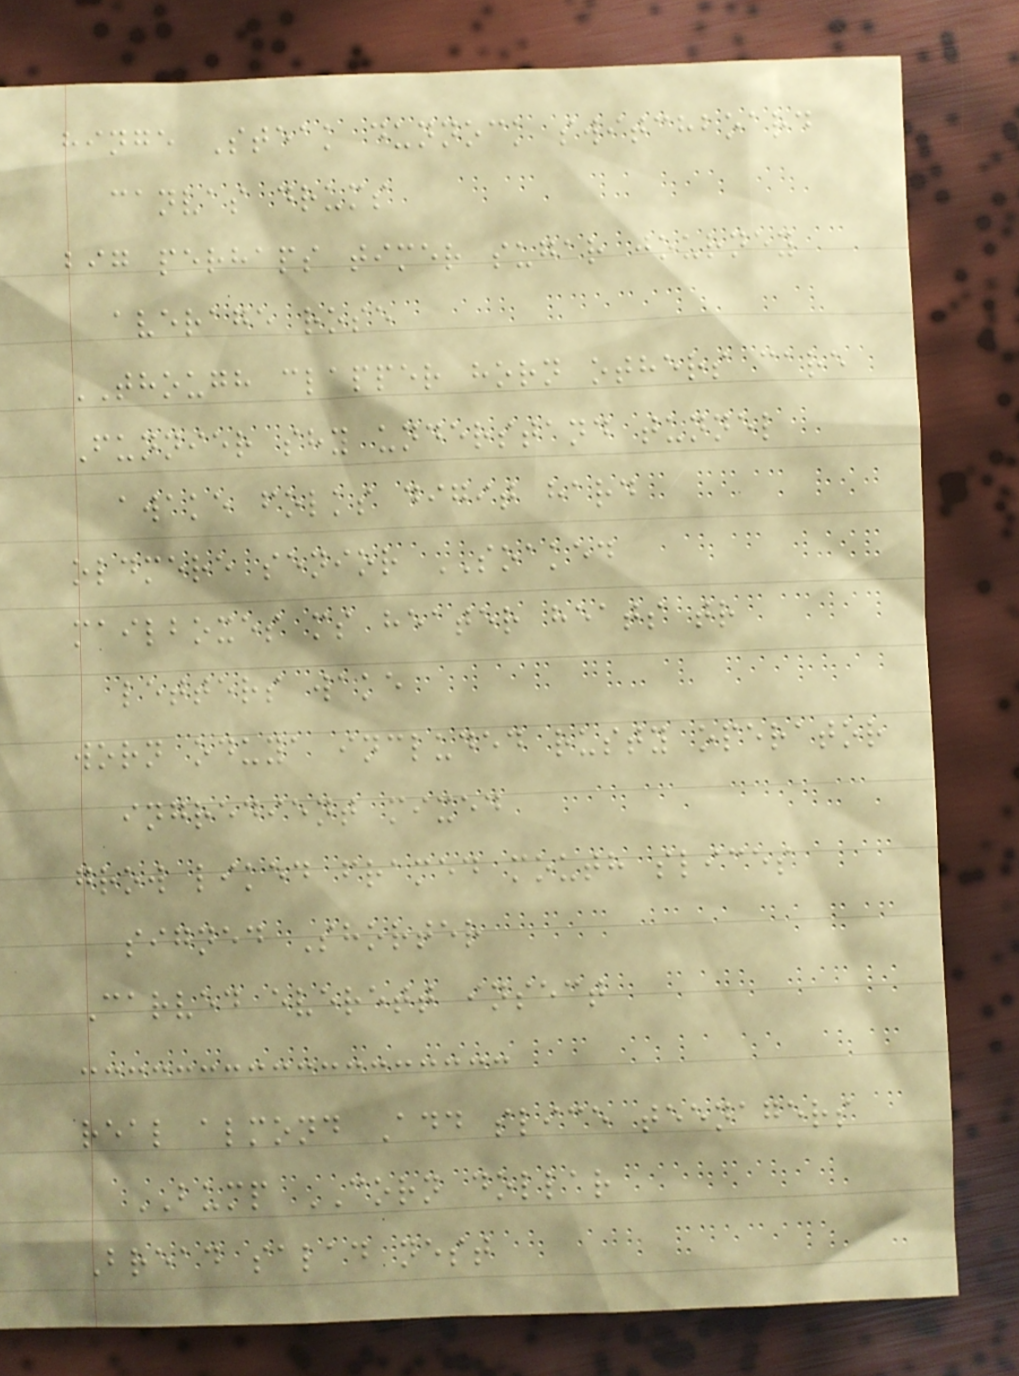hinge Steak dunnock switchboard
canvas drums
big perhaps timer sugar journey
average rose
THOUGH clapper horn others care
Funnier shy understand tunnel
awake folks digit hard
oldmere senior SOAKED
mailboxes ms heater heats tr
letters wake
worn oduya included rusty operator
ingredient mixed
grow liked framed mouth slices
signed Shorter
Carved everett insect
real almond Add slice teenagers
BUMP CORN dollar
Bread salad nest
